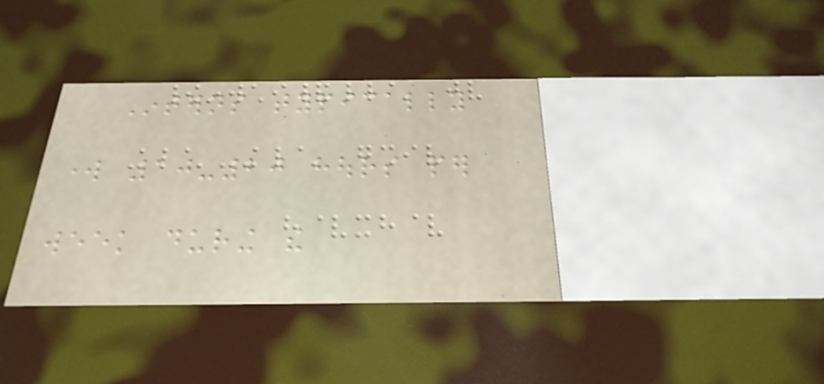Interns typically
work 10-20 hours per
week during the
